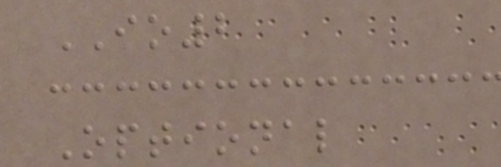IO2
Optional
